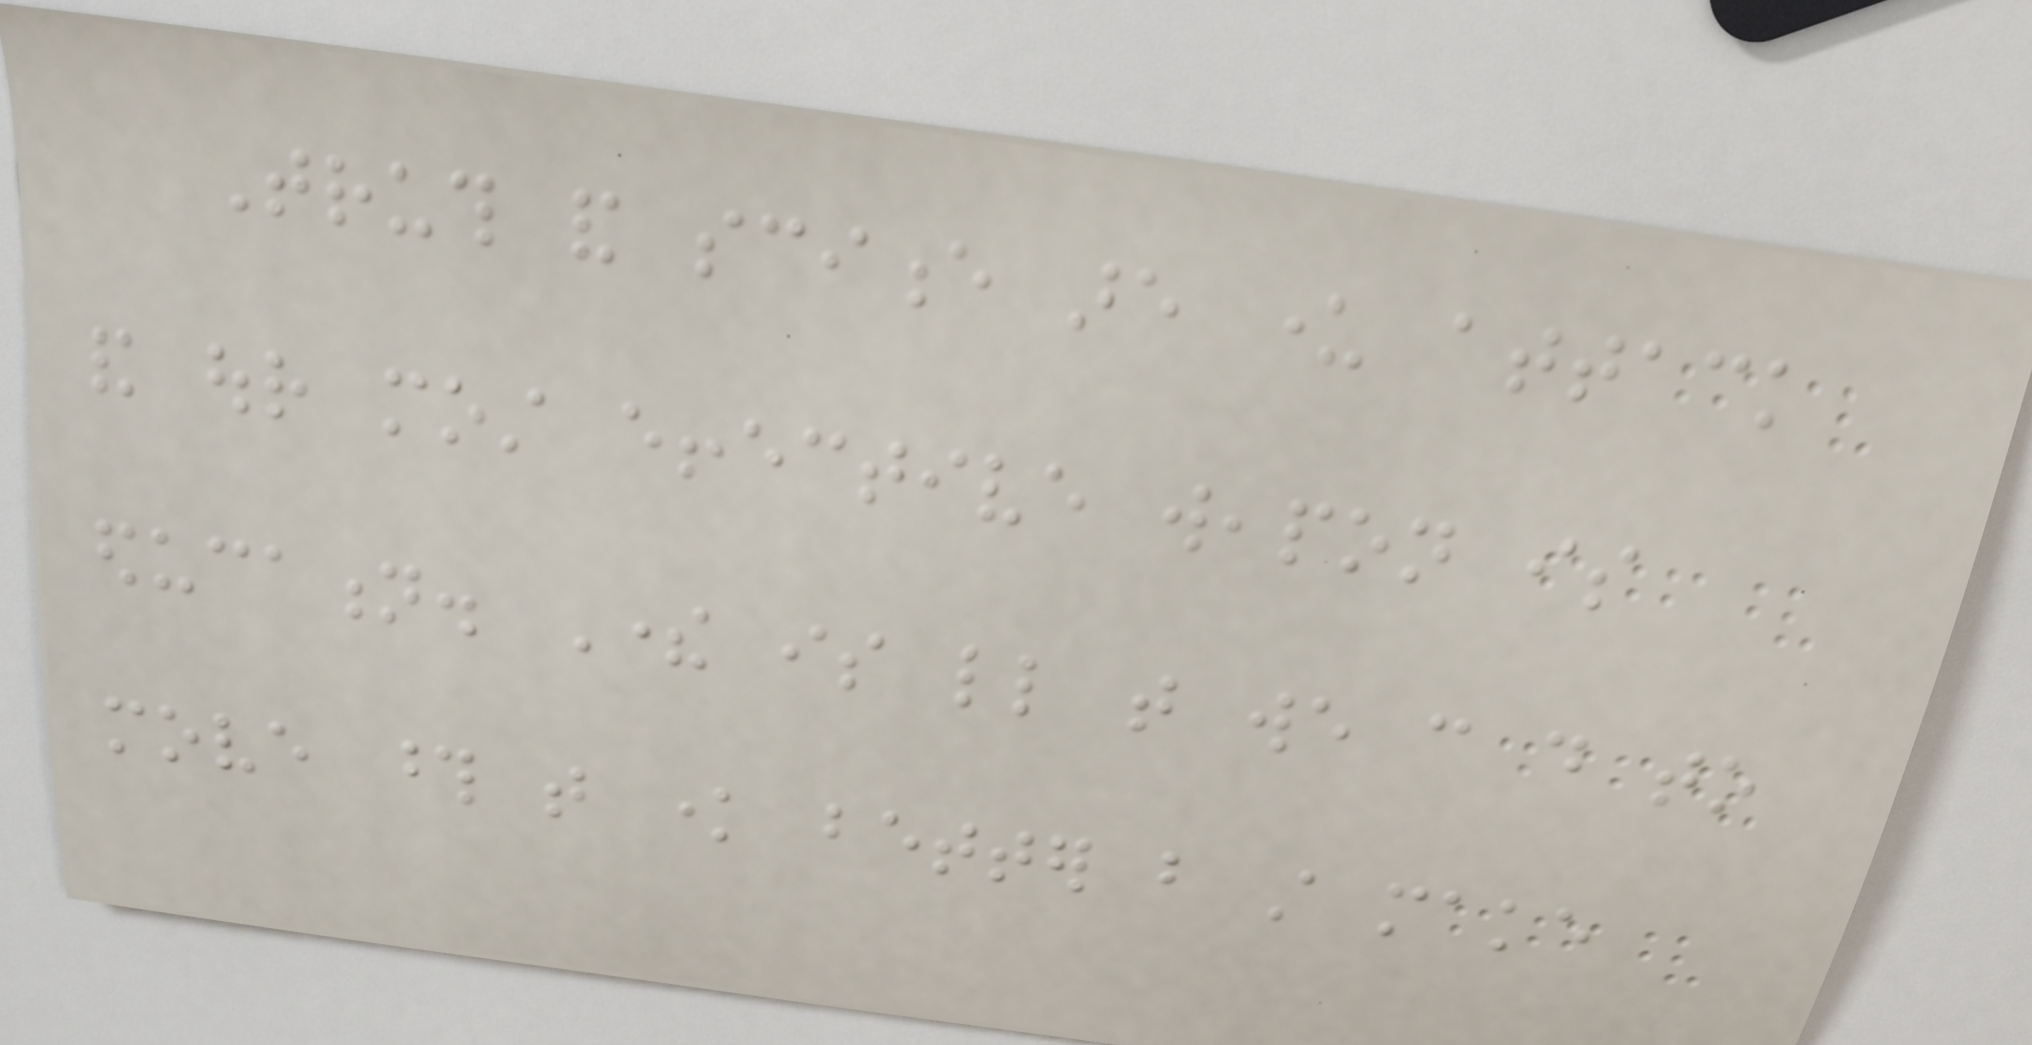Truth and science are under attack
and our most effective weapon is
education. There is little that we can do to
move those that know better but still make
